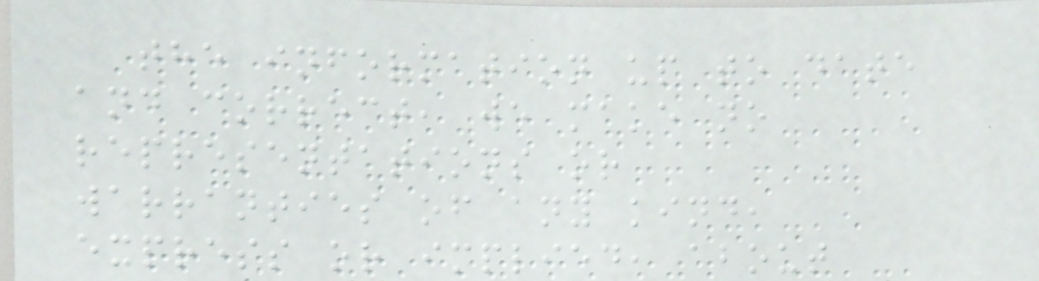the information up to date
and correct, we make no
representations or
warranties of any kind,
express or implied, about
